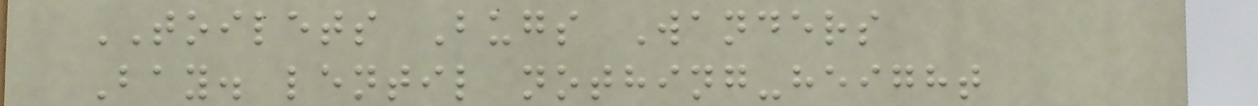TOILETS Bugs Wanders
Bay. lentil nothing-height
